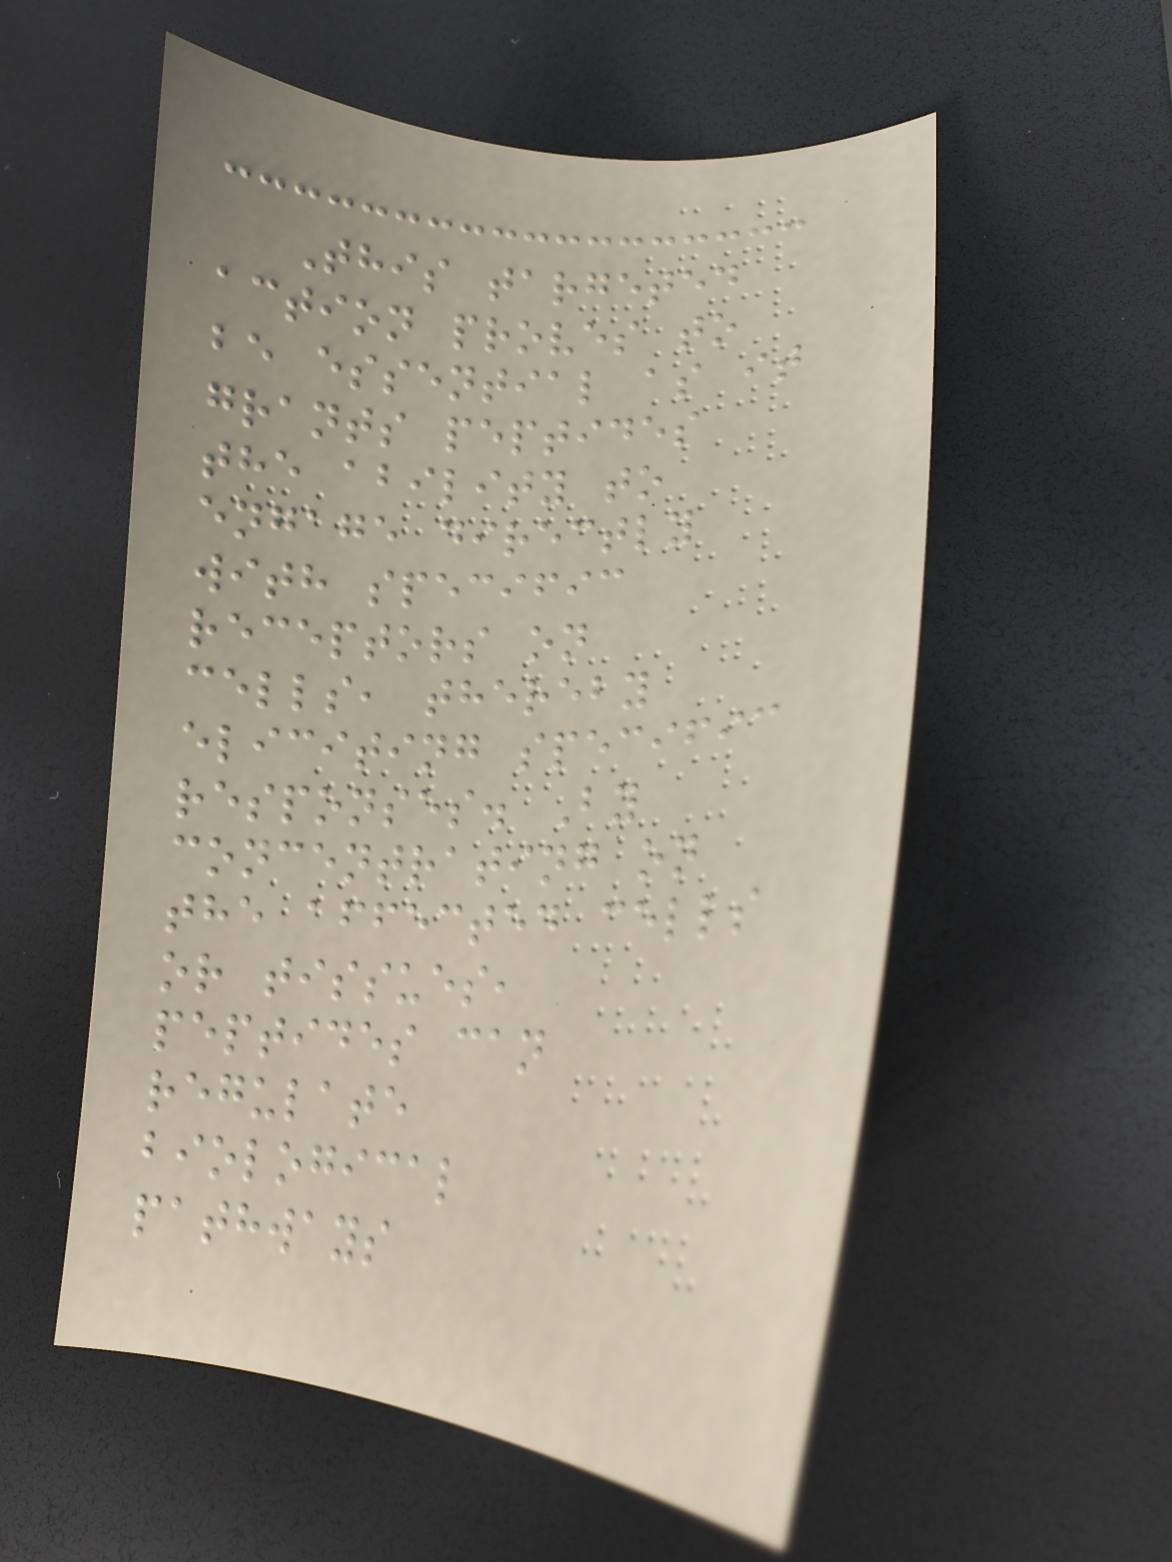This targeted
action proves to
be essential as it
grants peptides
the ability to
engage directly
with specific
receptors on
cells, thereby
eliciting specific
responses. By
concentrating on
the affected cells
or tissues,
peptides can
regulate
biological
pathways
